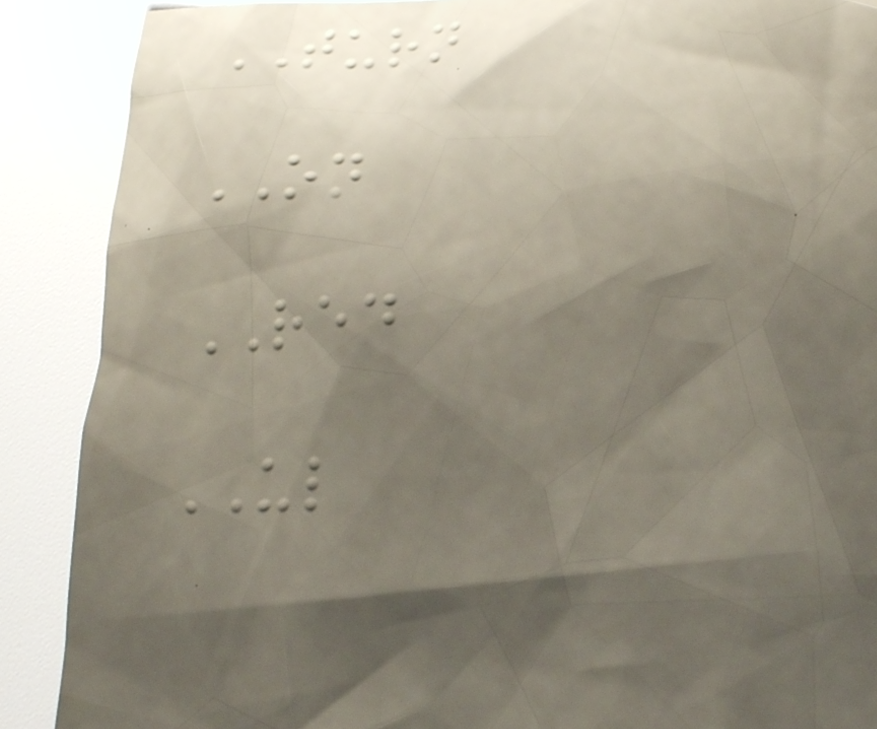TURN
ON
RED
UL
